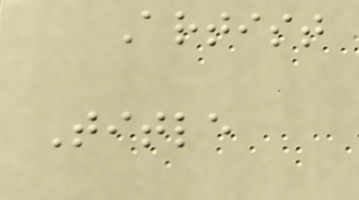Artist
Title
